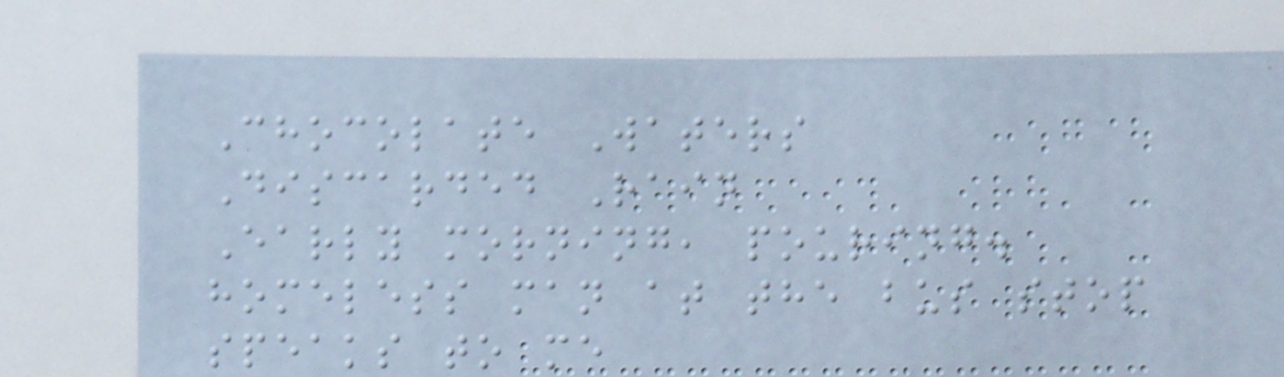Chocolate Waters
Discarded Rain
Early morning, pouring.
homeless man at the bus stop
speaks to me
